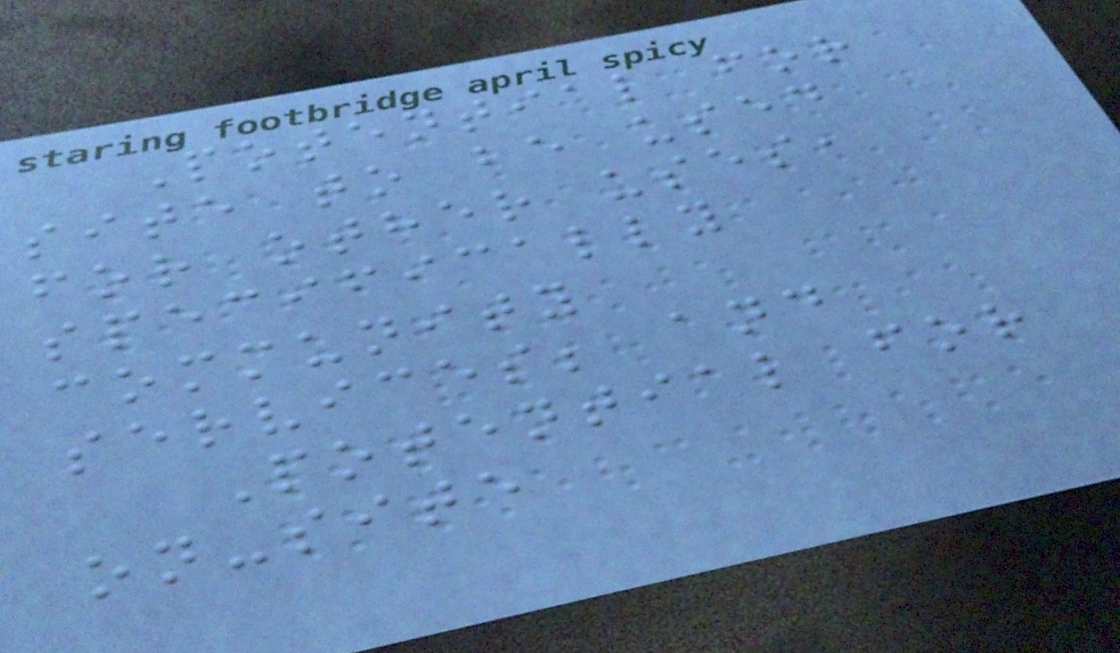Potential for
site to be used
for other uses,
specifically
community
services; and
Potential for
on-site
